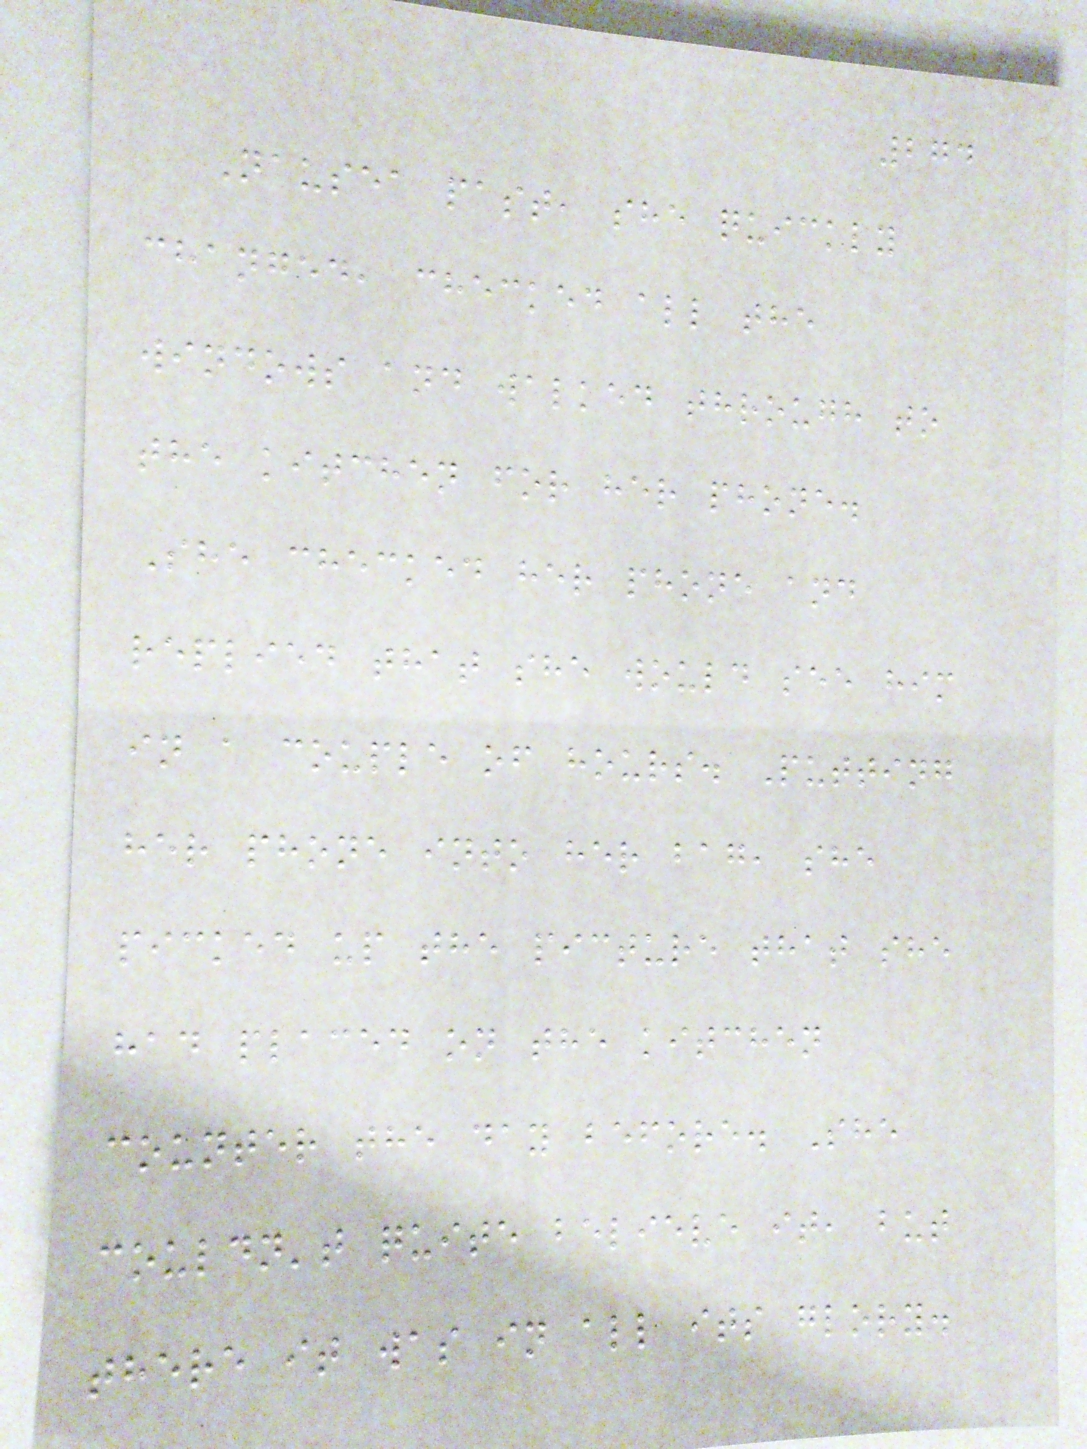274
Nausea past, she quickly
changed, checked all the
windows and walked through to
the kitchen for her phone.
She checked her phone and
replied that she would see him
in a couple of hours. Putting
her phone into her bag, she
picked up the picture that she
had placed on the kitchen
counter the day before. She
couldn't quite believe it, but
there it was in all its glory.
